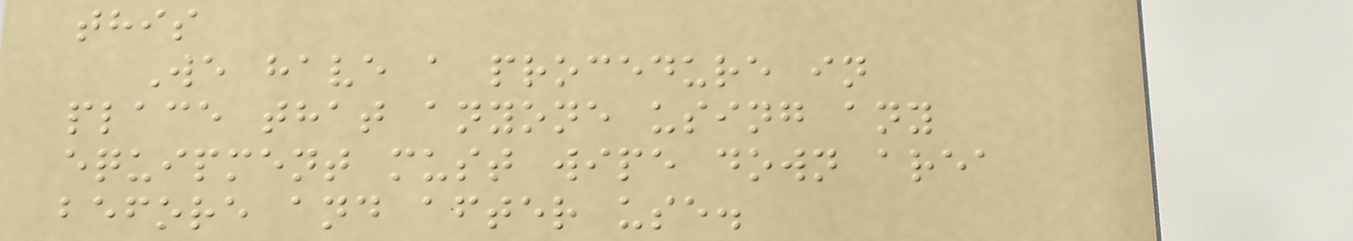this
We have a procedure in
place that anyone using any
equipment must wipe down area
before and after use.
